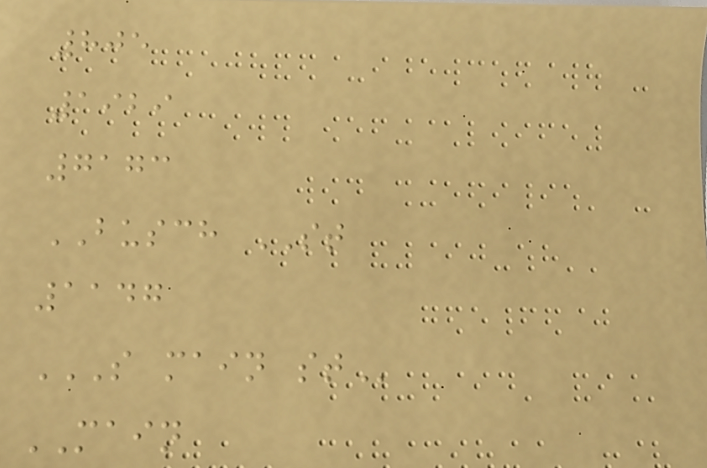805
1929
7173
BUSCH ST
1147
S MAIN ST
MAIN
